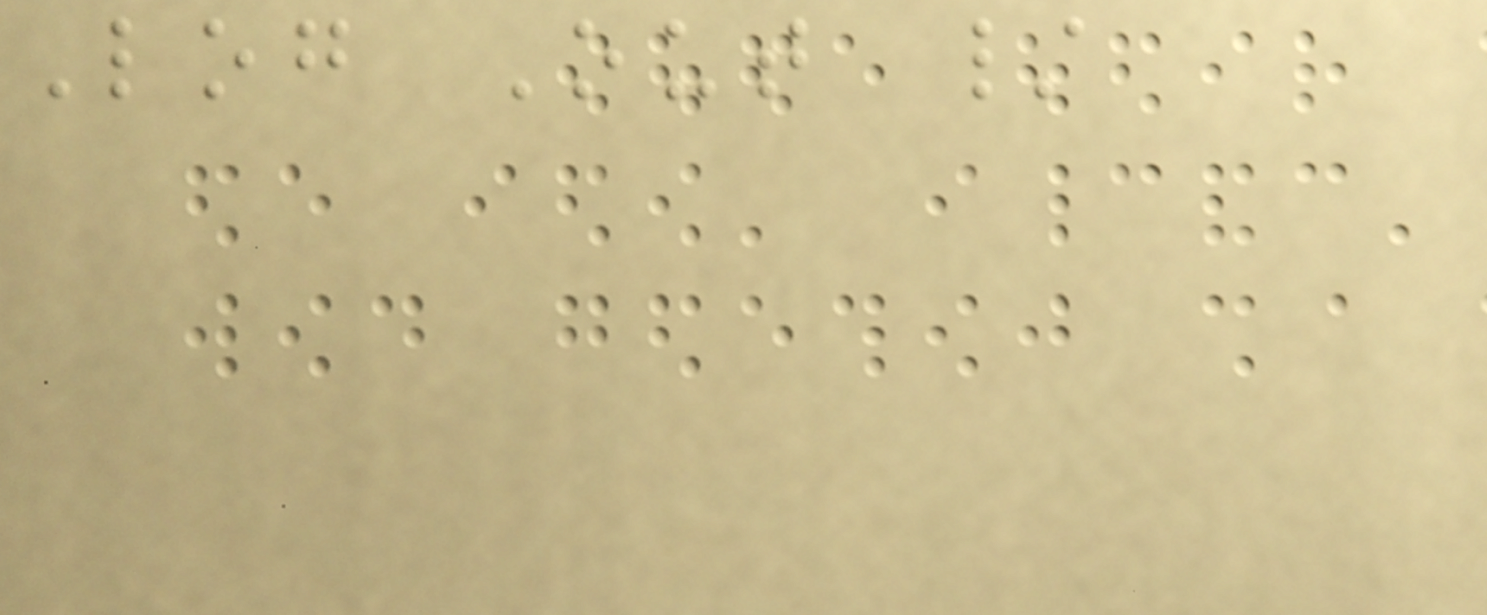Log Out /
